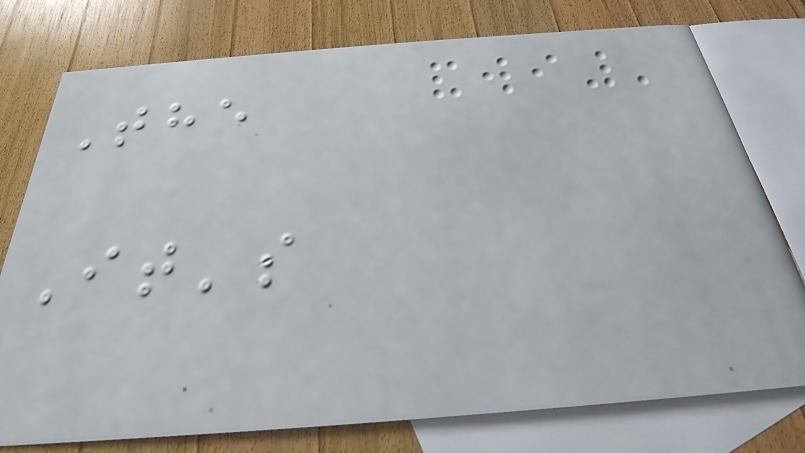The
It's
